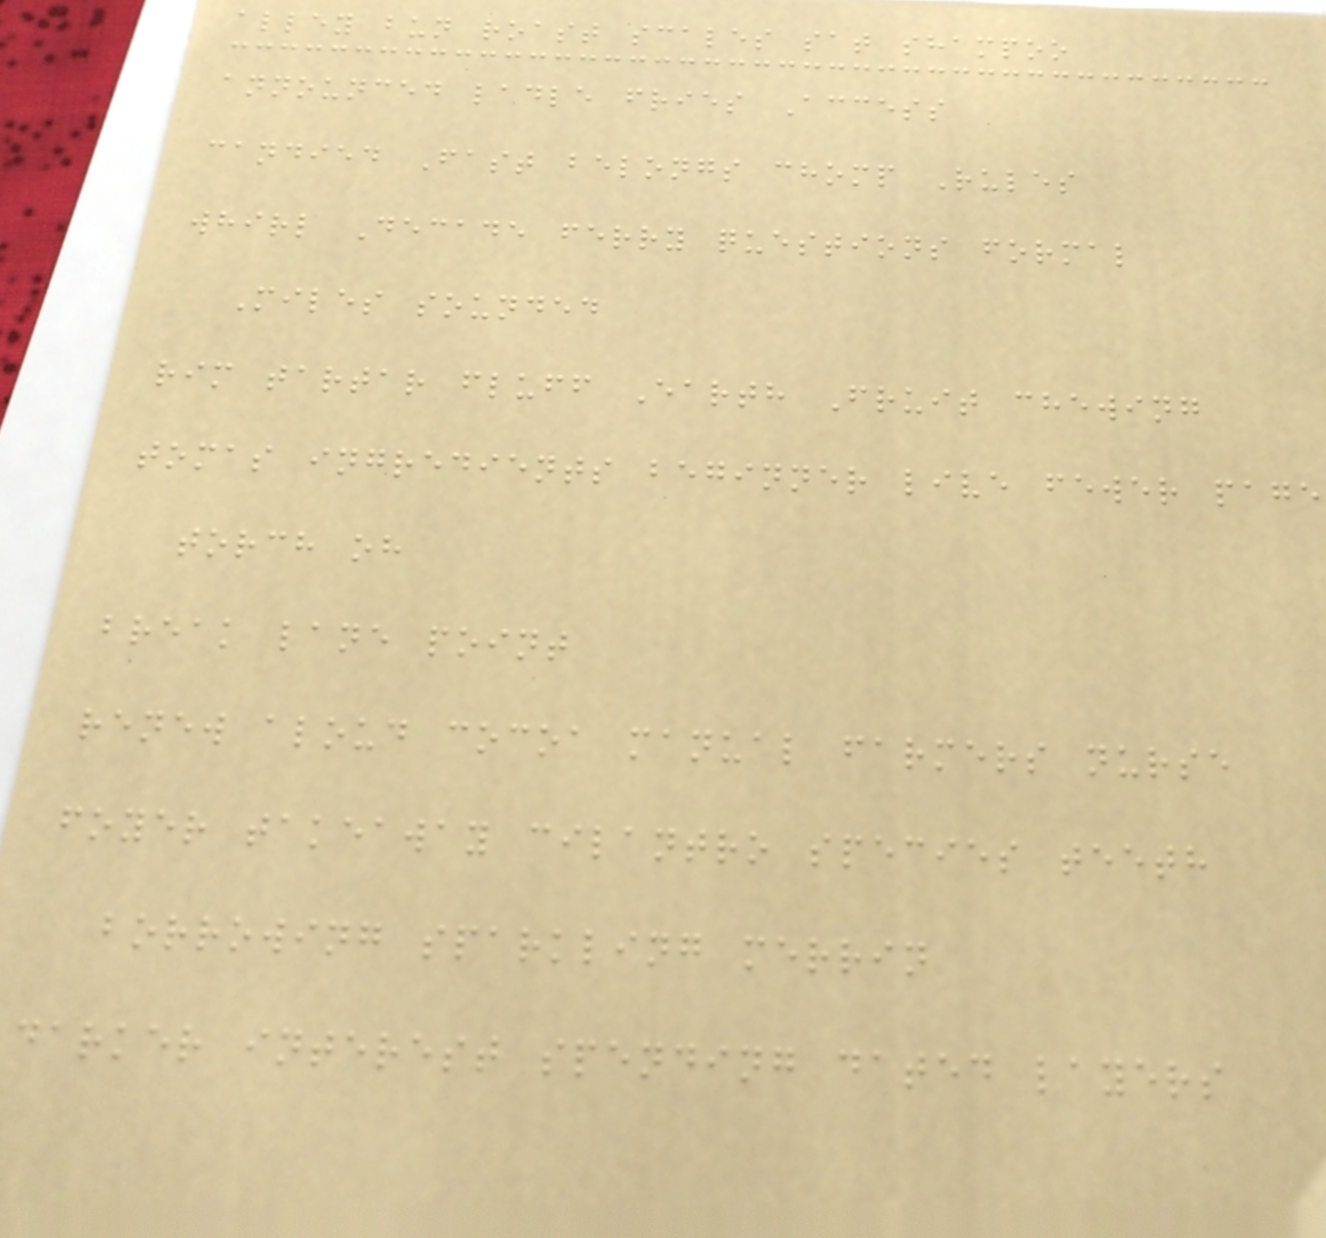alley bun roast scales sat shampoo
announced ladle fries Access
candied Fast belongs chomp Rules
whirl Decade ferry questions formal
Miles sounded
rim tartar fluff Earth Fruit chewing
tomas ingredients beginner live fewer page
torch oh
break lane point
renew aloud cocoa manual farmers nurse
foyer takeaway cilantro species teeth
borrowing sparkling merrin
darker interest spending dated layers
